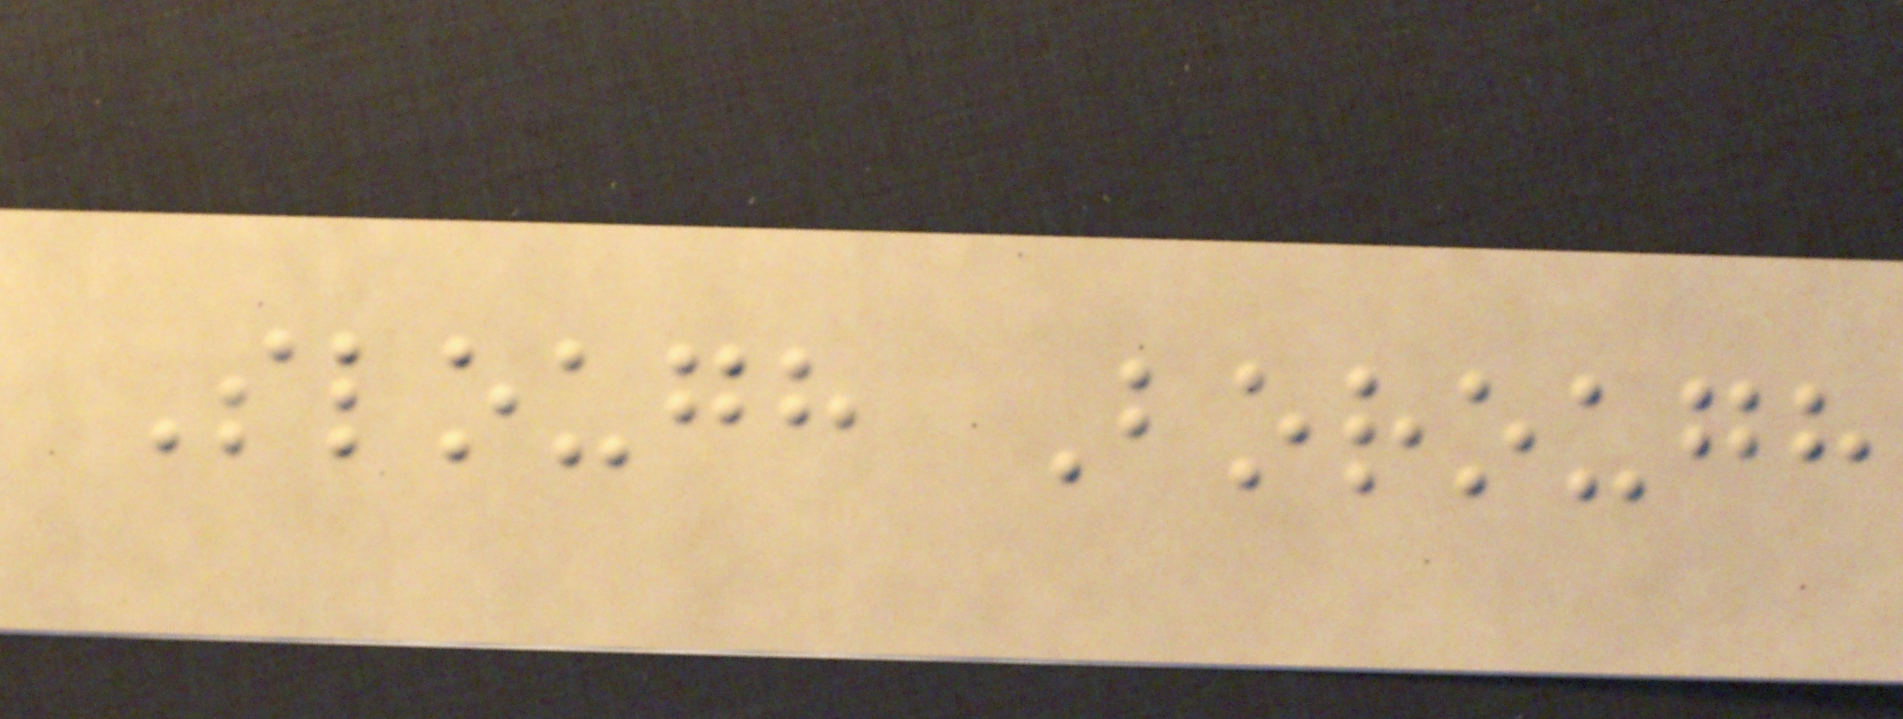Slough Borough
